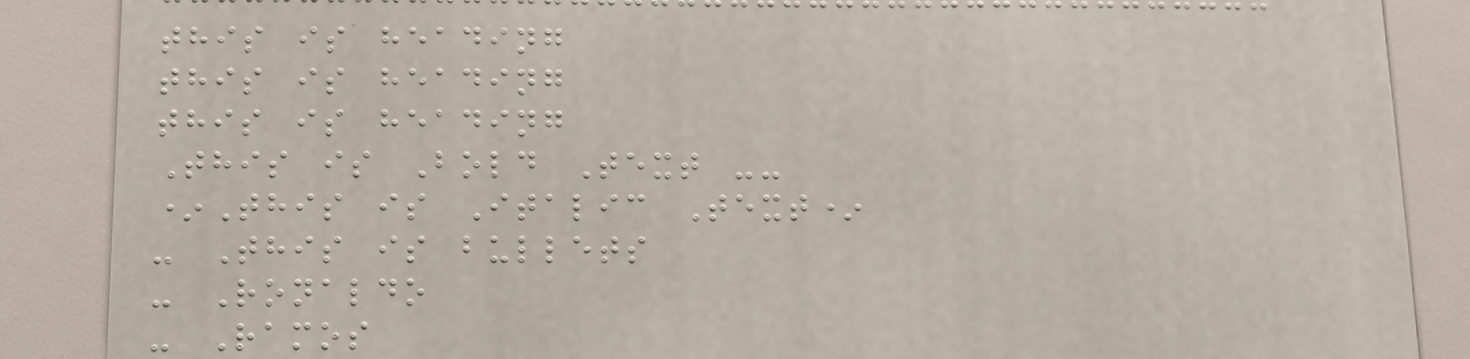this is heading
this is heading
this is heading
This is Bold Text --
*This is Italic Text*
- This is bullets
- Ronaldo
- Ramos
